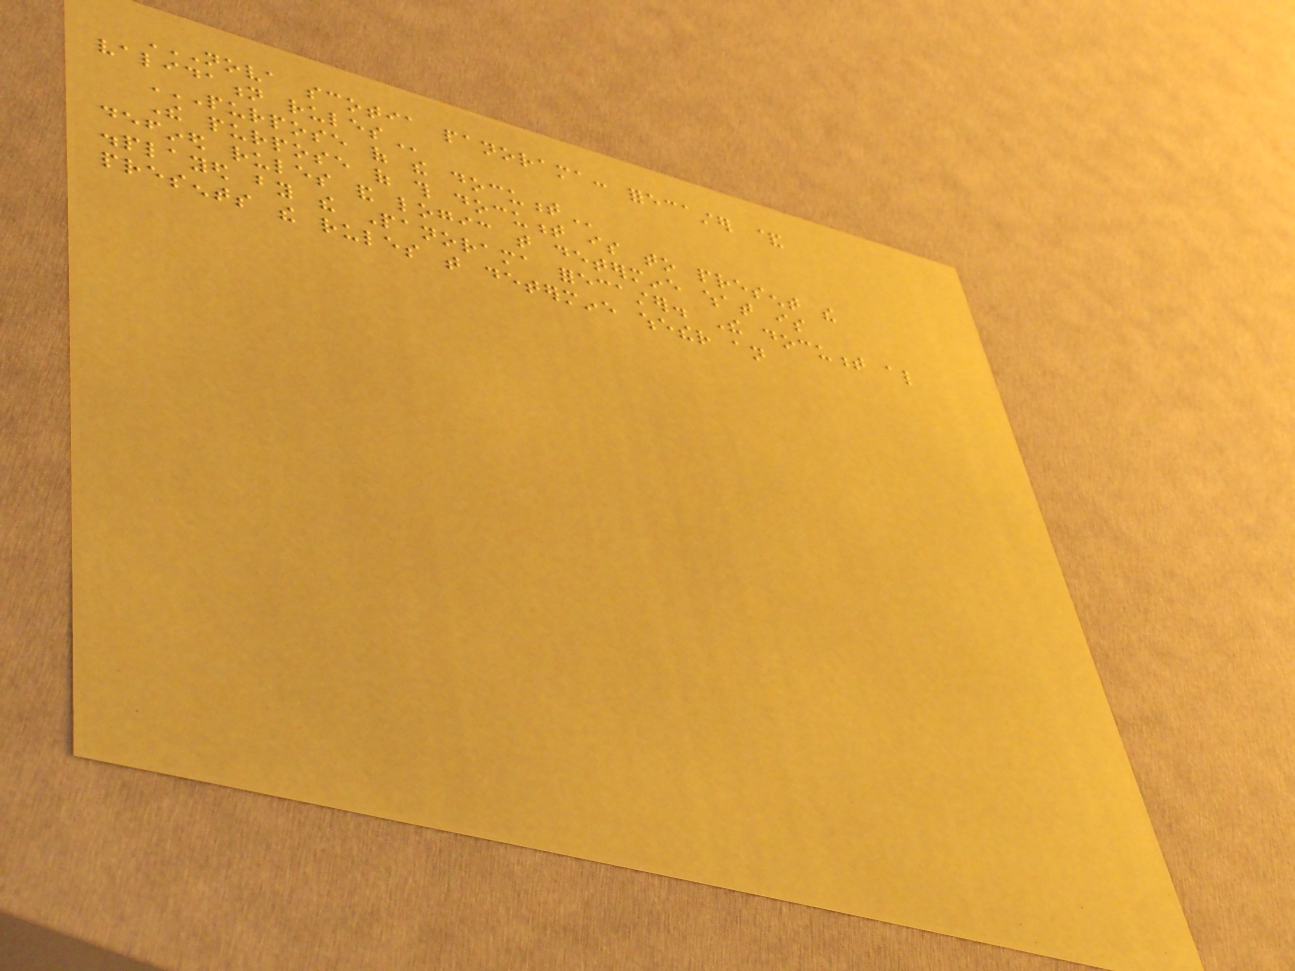NOVA SCOTIA PANORAMA: FORECASTER &
VALIDATION RULES
PURPOSE OF THE DOCUMENT
The purpose of this document is to present the
defined rules and logic that determine what is
displayed by the Panorama forecaster. The document also
presents the rules that determine whether an
